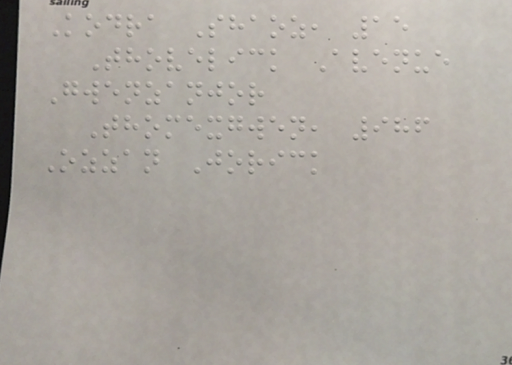Kodra Shaoz, 15
Thovelick Avenue
Gwenzanjor
Thomexgwen, 986
Ozzan Jorick
